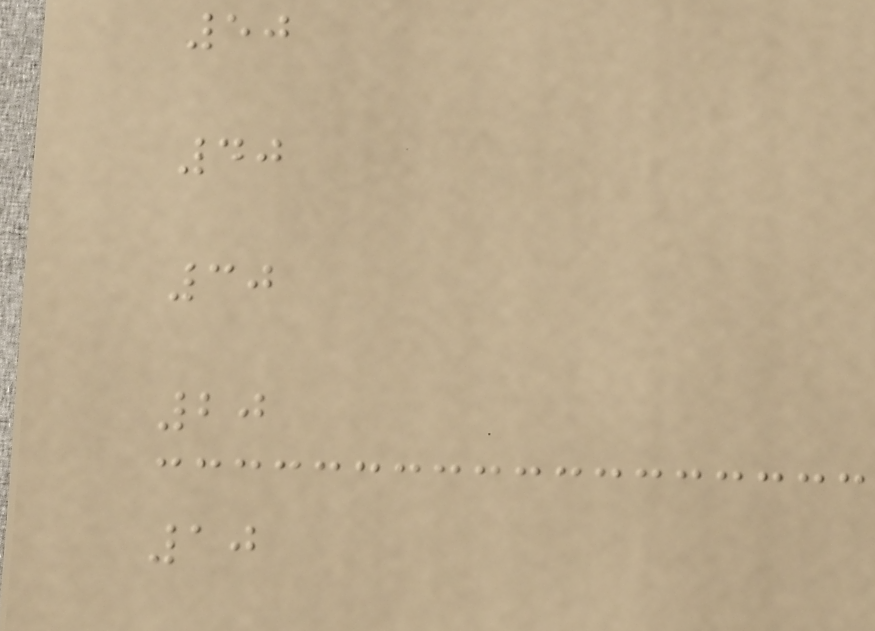50
40
30
20
10
